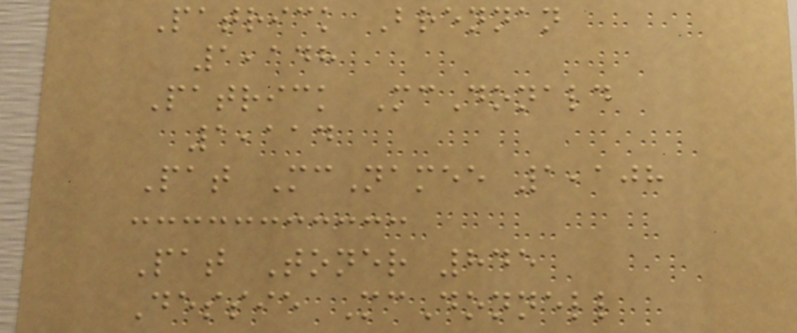Patrick Brennan
1,148
Patrick McDonald
1,114
Pat McNamee 1,108
Pat Toner 845
Dessie McDonnell
